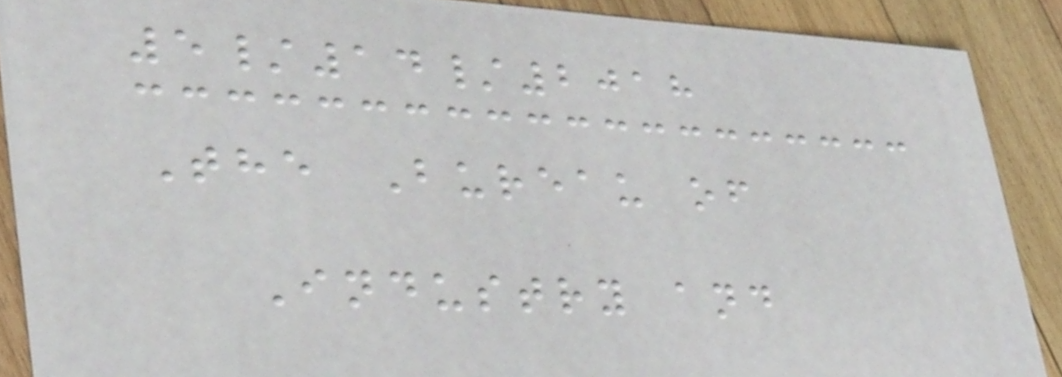5/14/2018
The Bureau of
Industry and
